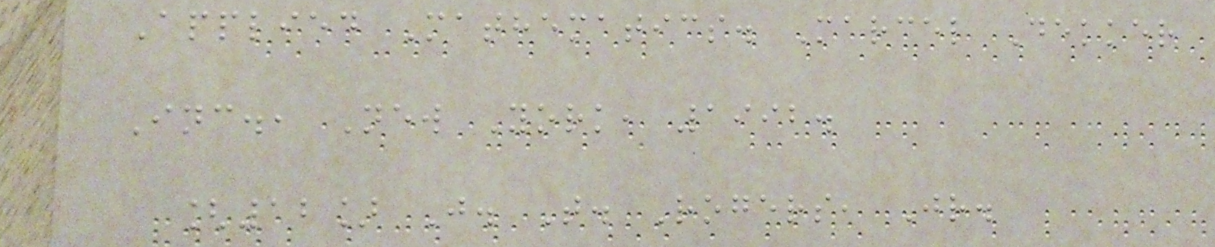Applied Mathematics. Marcel Dekker
Inc., New York, 1992.
[12] J. T. Rogers, Jr.
